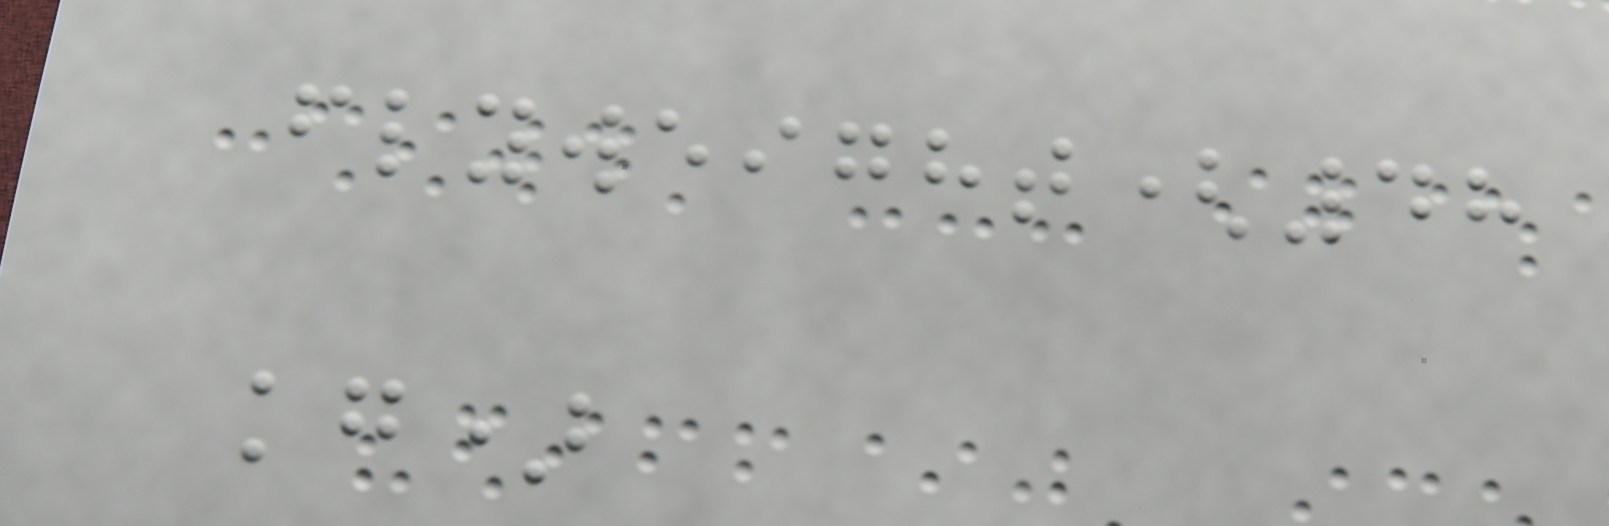flyweight(48
kg)
